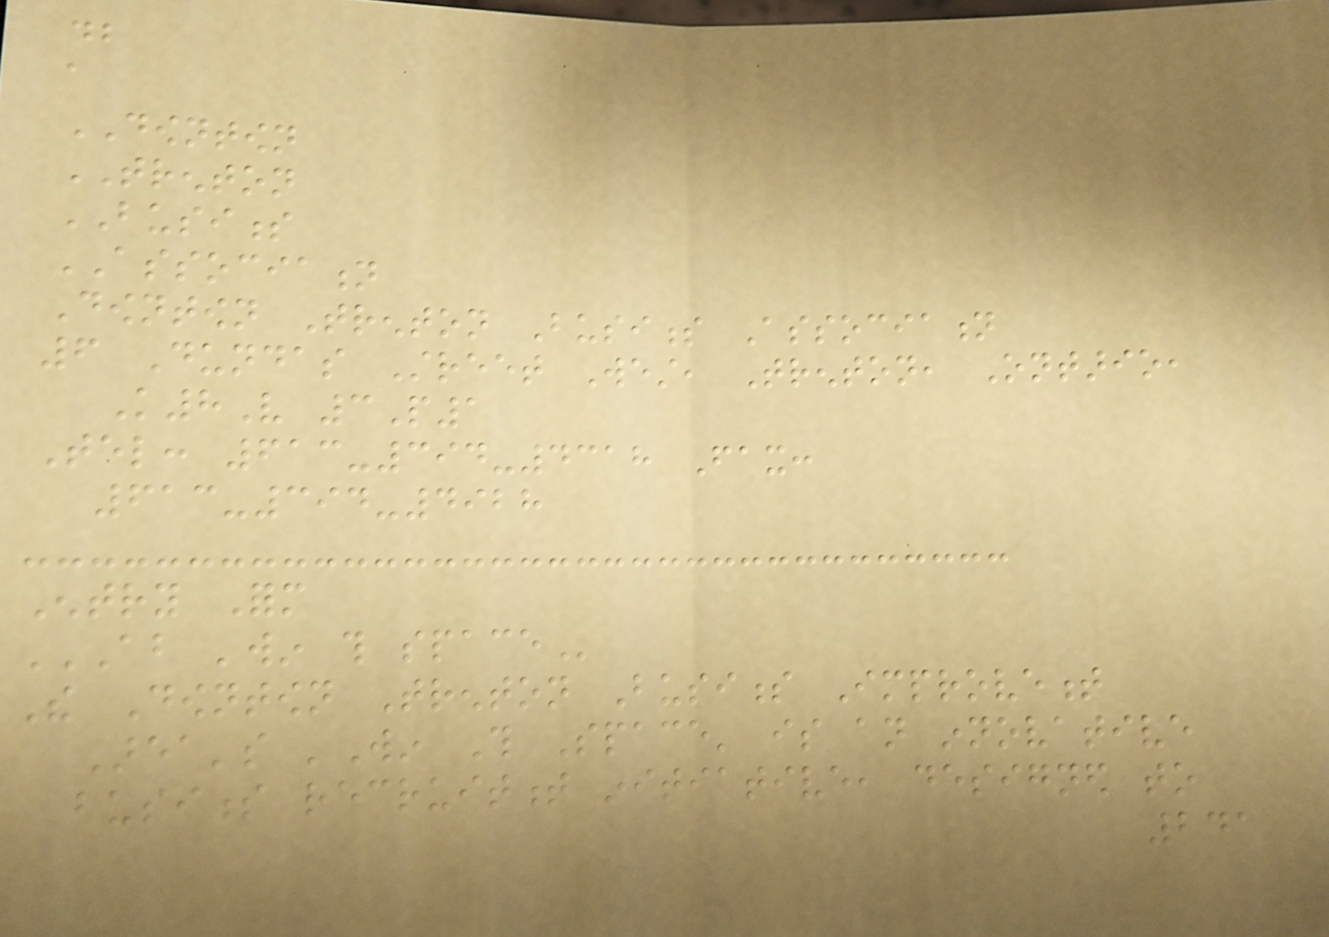db
a
DOWNTOWN
TRENTON
BUSINESS
ASSOCIATION
Downtown Trenton Business Association
6 Dundas Street West, Trenton, Ontario,
K8V 3P1
Tel: 613-394-4318 Fax:
613-394-4928
Entry Form
ABOUT 'WIN THIS SPACE
The Downtown Trenton Business Improvement
Area's 'Win This Space' is an innovative
business recruitment initiative, designed to
241
